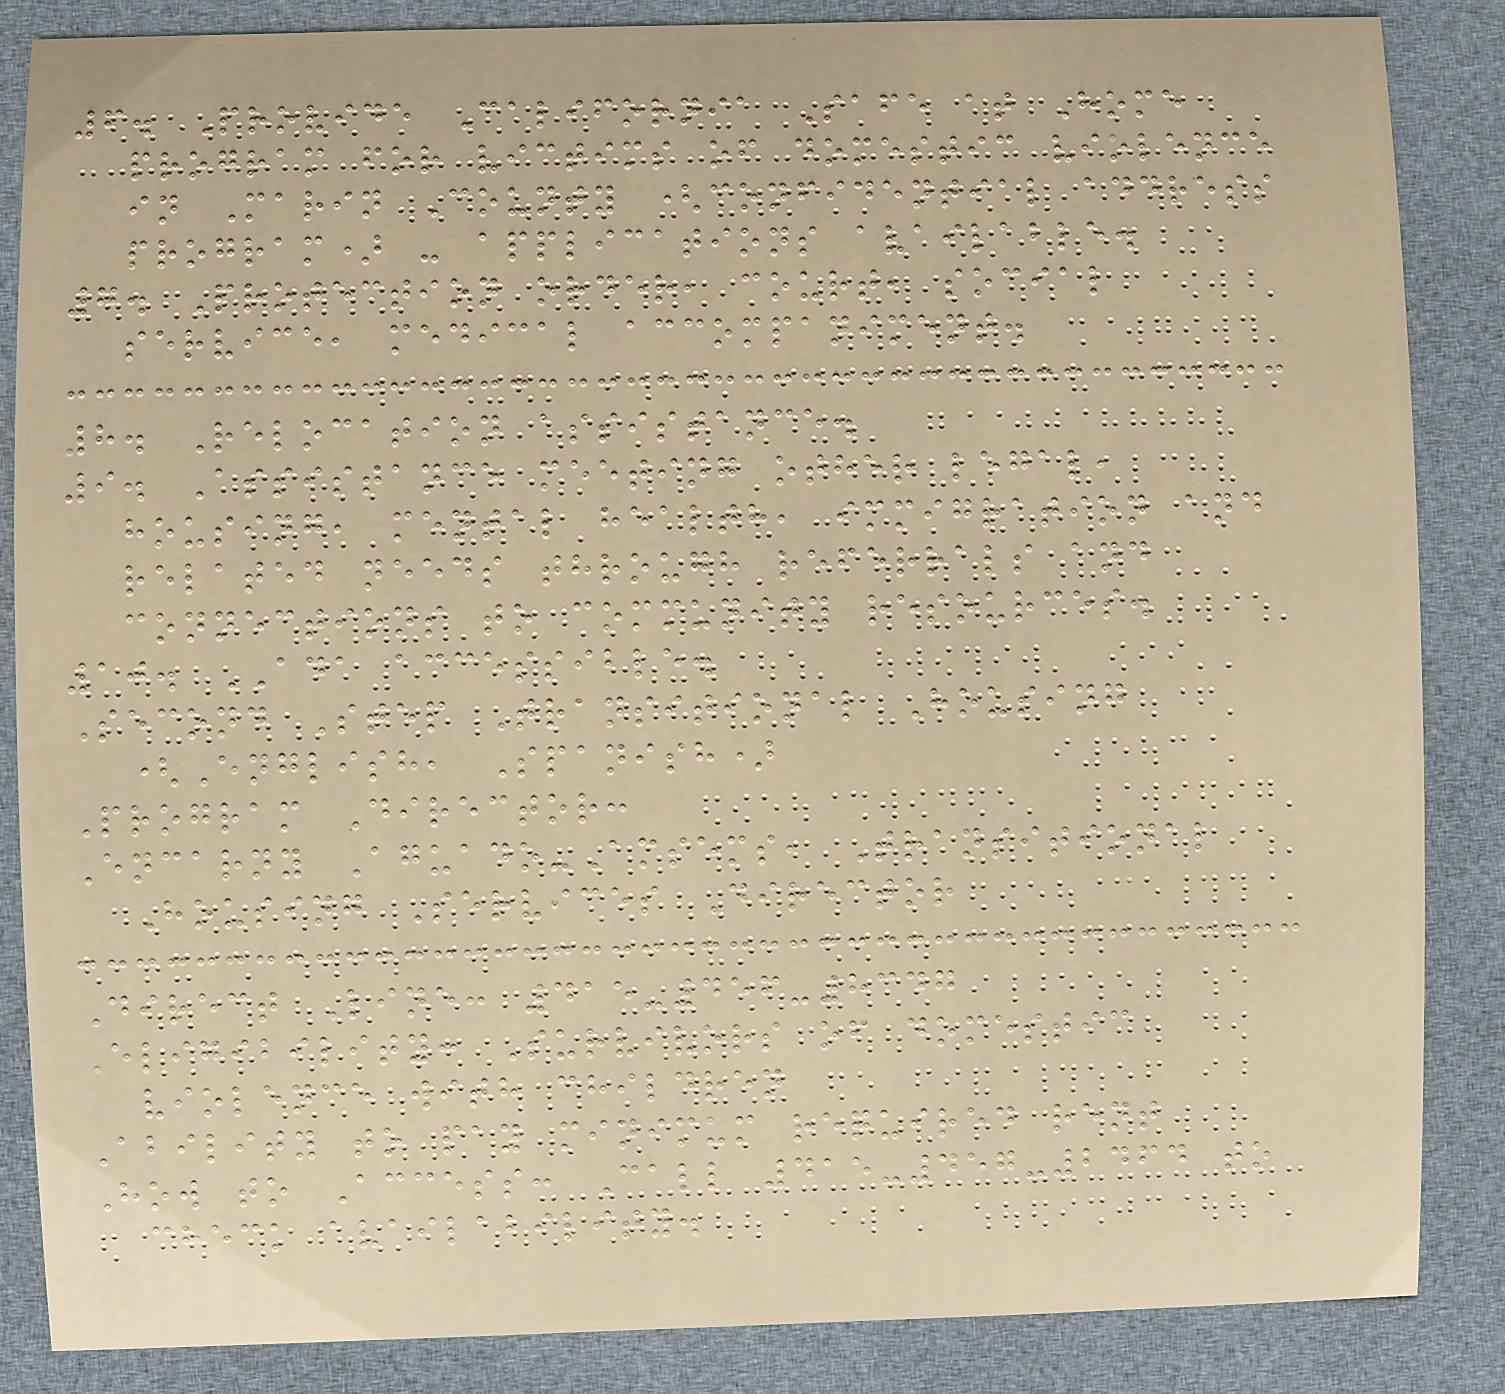6. Provide California Safe at Home
program for victims of domestic violence
in Marin County (confidential address
program) - applications available.
7. Protection order, court, social
service, medical accompaniment.
8. Relocation assistance.
9. Assistance meeting other legal,
housing, mental health, immigration and
related needs through referrals and
connections to community resources.
10. ADA accessible.
Second Step Transitional Housing
(English, Spanish)
Program Director:
Encarny Aguado-Amsems, Transitional
Housing Services Director
Direct Line: 415-456-8347
Eligibility: Survivors of domestic
violence with children
Ability to pay minimum required rent
How to Access: Call 415-457-2464 to
check availability.
